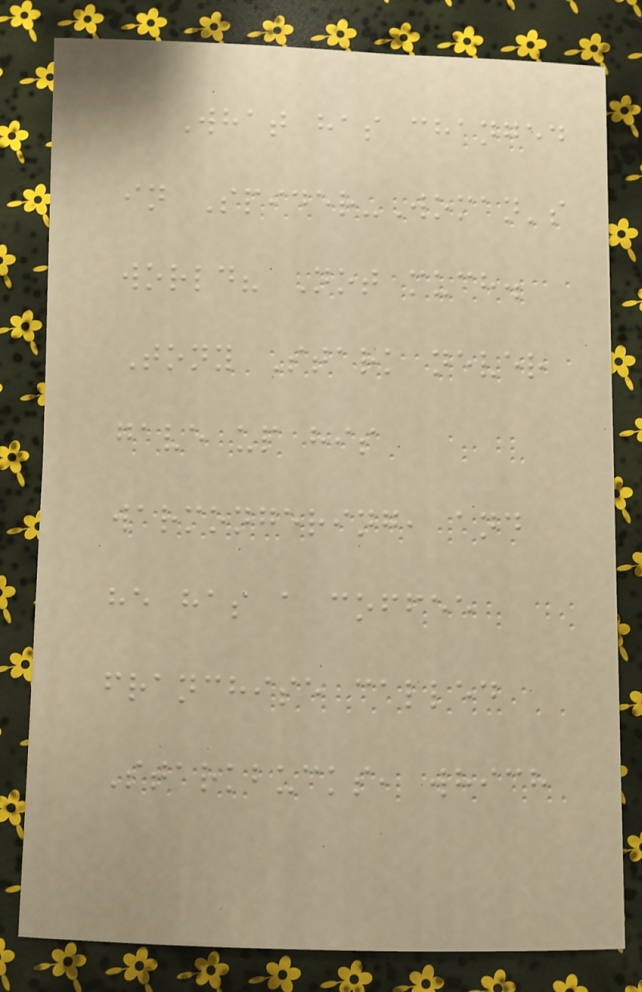What has changed
in Spider-Woman's
world? Not much.
Tony Stark never
gave up his
warmongering, and
he has a coffee
franchise called
Starkbucks, which
